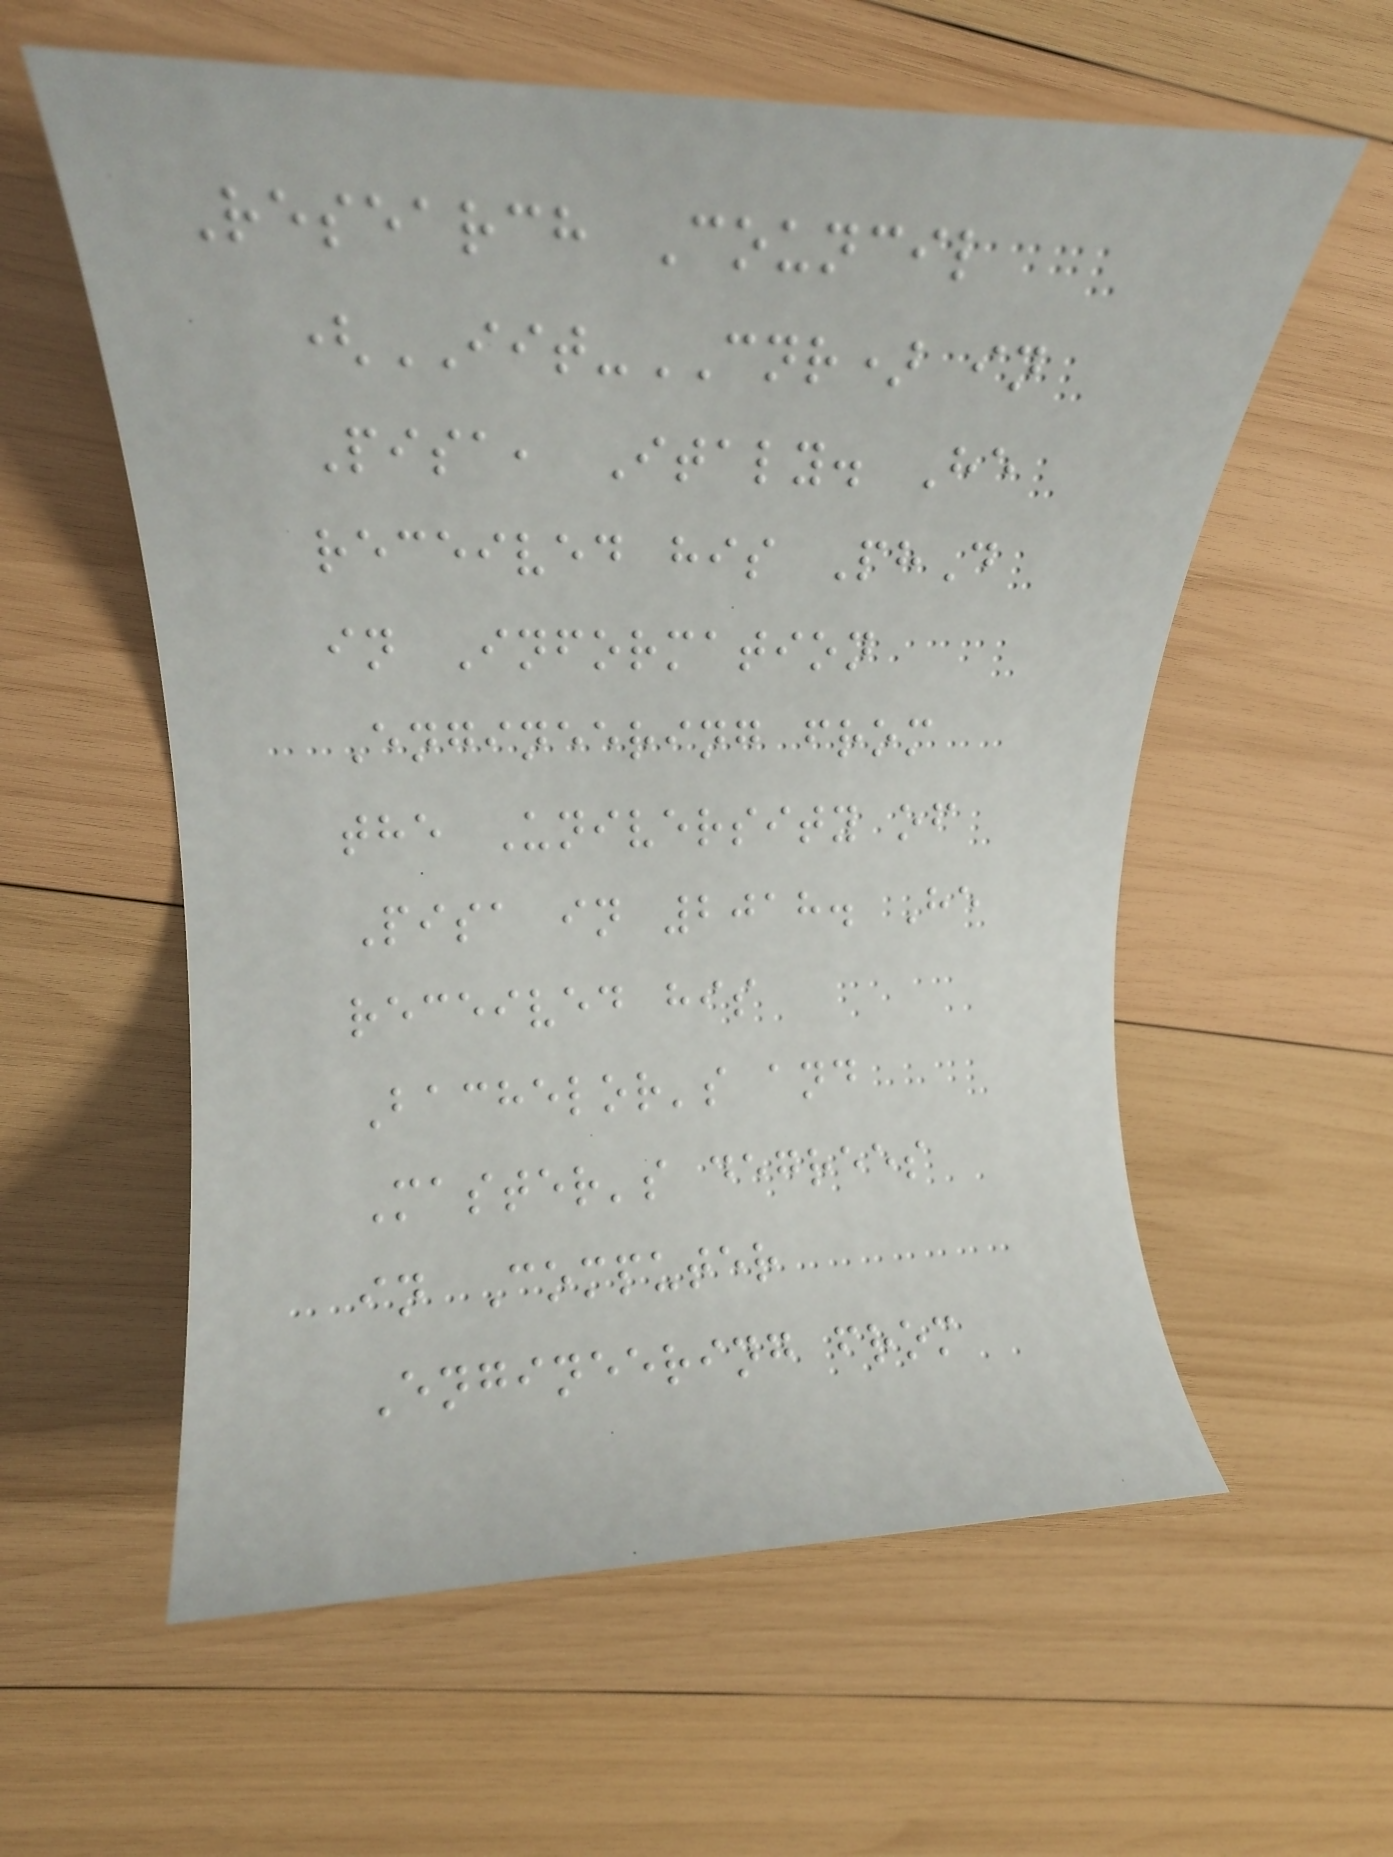Research Council
(IIT-CNR) in
Pisa, Italy. He
received his PhD
in Information
Engineering from
the University of
Pisa in 2018. He
received his
Bachelor's and
Master's degrees
in Computer
Engineering from
